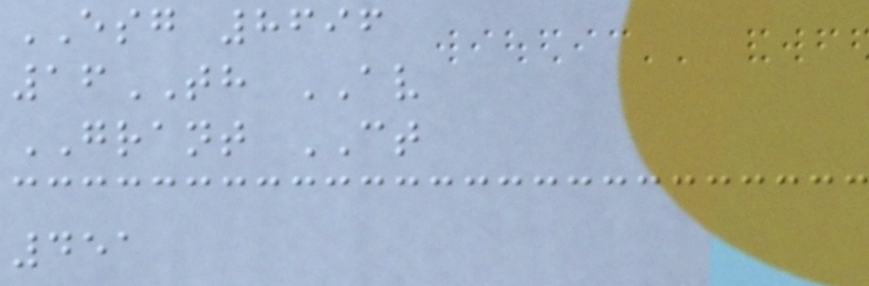ESG 8696
16TH AV
GRANT CT
451
